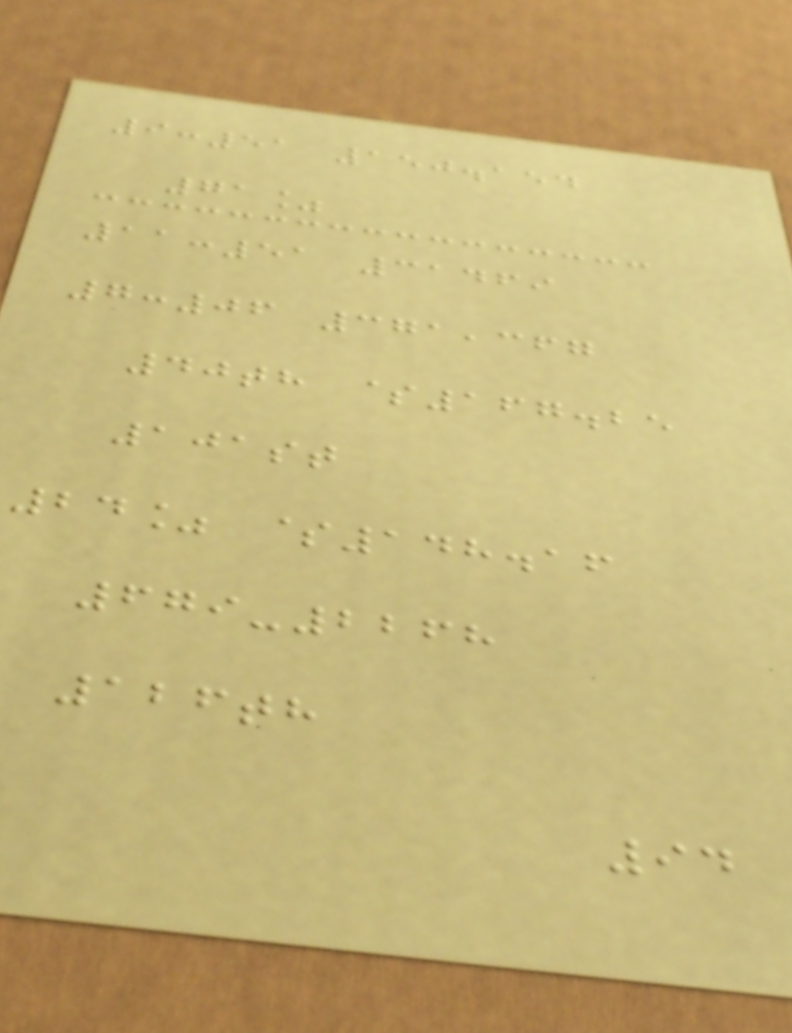9:51 150.154
71%
11:51 31469
7:06 371,367
40th $167.25
101st
24% $148.16
679-2268
126th
94
